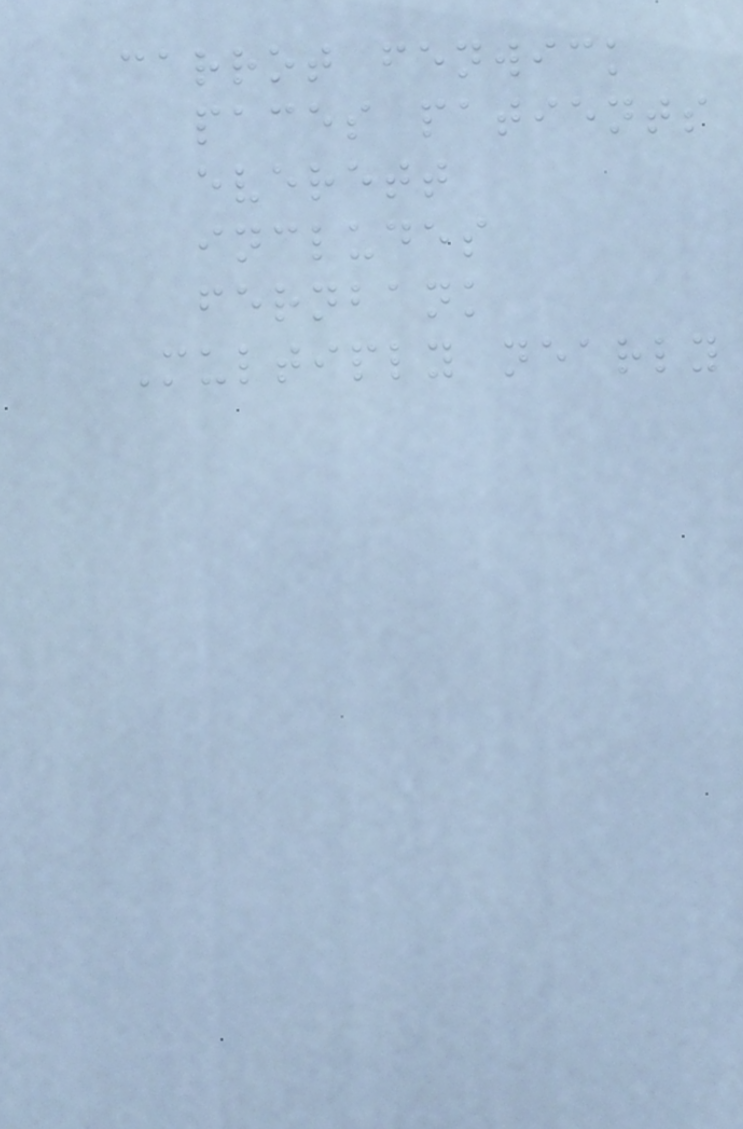carrot fenwick
paces patients
everett
includes
fernbank
Multiply nearly
